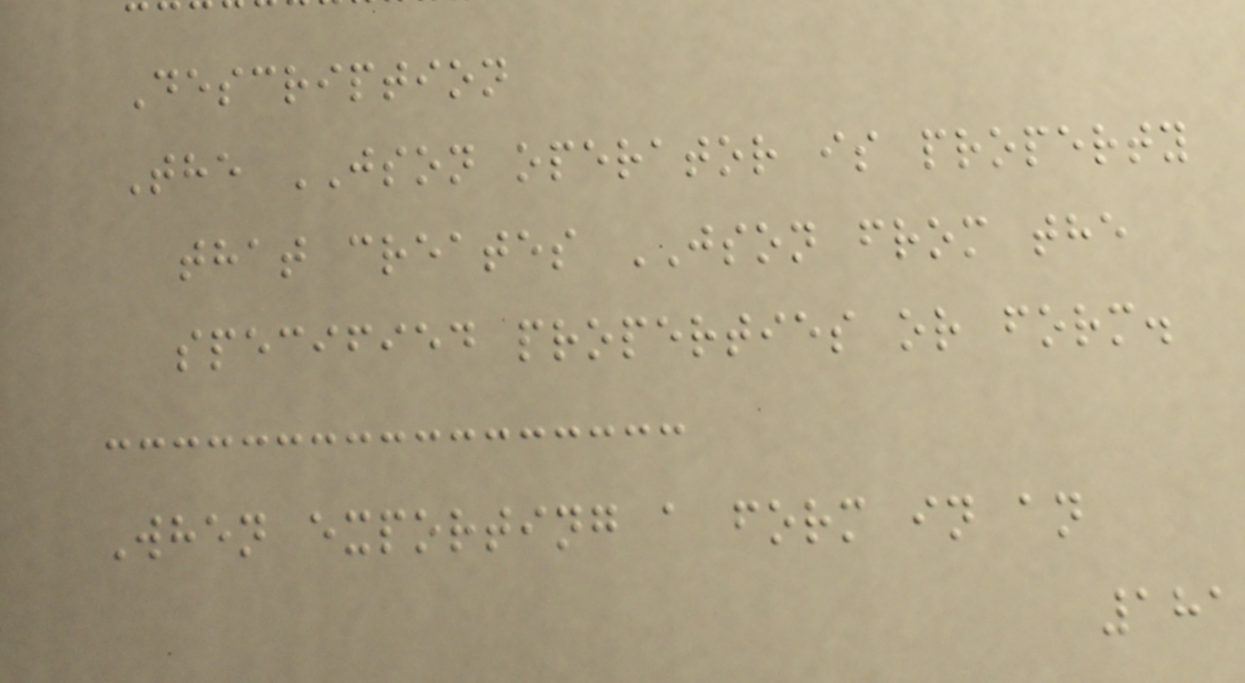Description
The JSON operator is property
that creates JSON from the
specified properties or form.
When exporting a form in an
181
